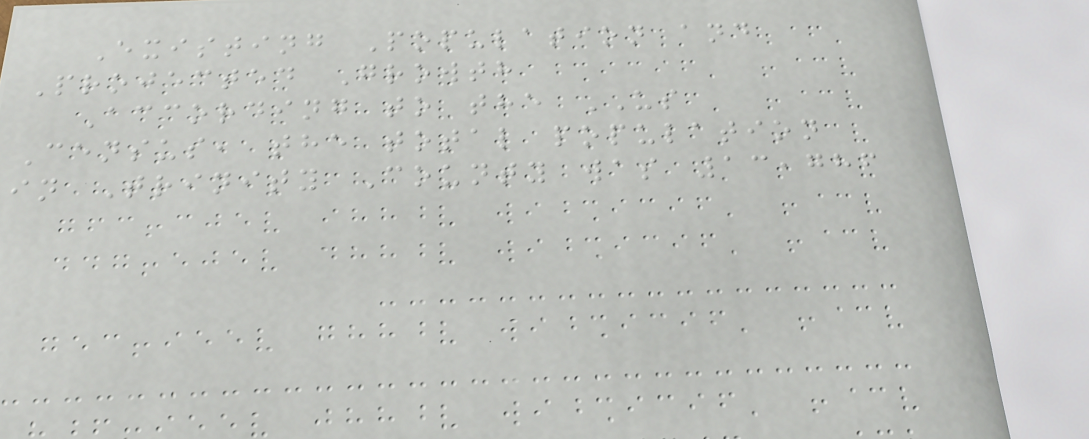Existing Population and
Projected Growth
According to the US
Census, the total population
in Trinity County was 13,786
